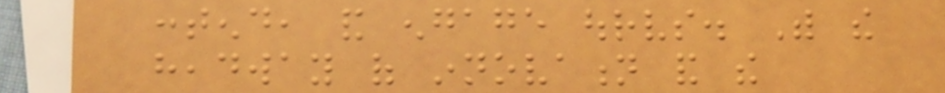contend, and engage ourselves. With the
headway of innovation and the
